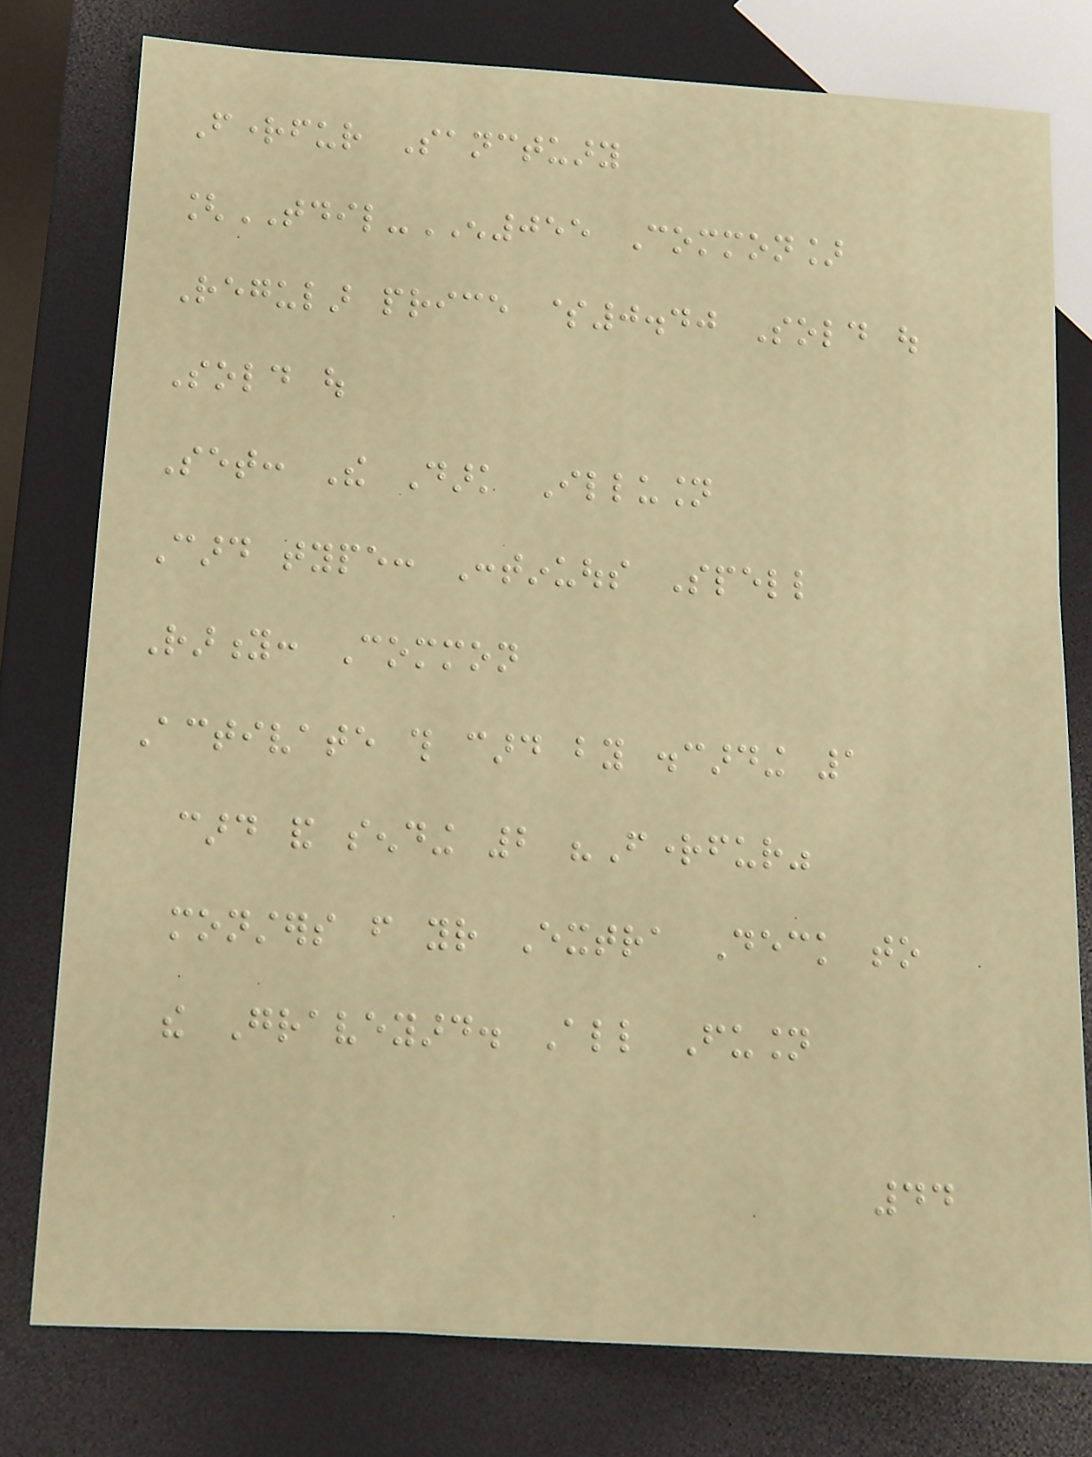Frightfur Sanctuary
[TDIL-EN055 Common]
Regular price $0.40 Sold out
Sold out
Set: The Dark Illusion
Card type: Continuous Spell
Rarity: Common
Activate this card by discarding 1
card and sending 2 "Frightfur"
monsters from your Extra Deck to
the Graveyard. All Fusion
44
